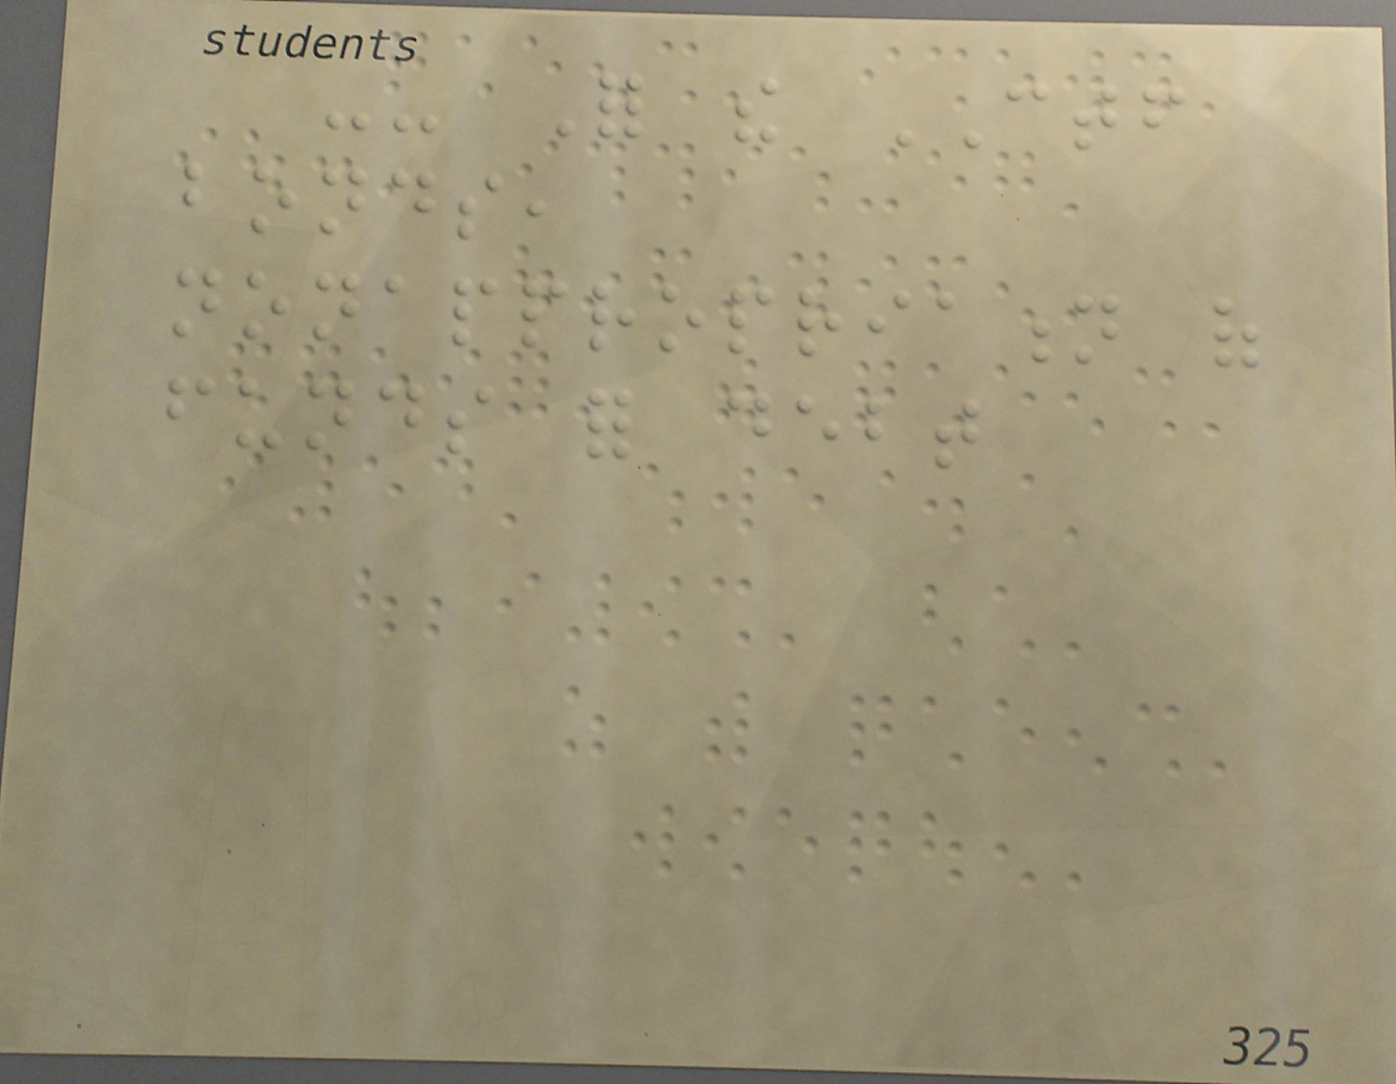-- For the CTF
bonds,
nonappropriation of
funds for debt
